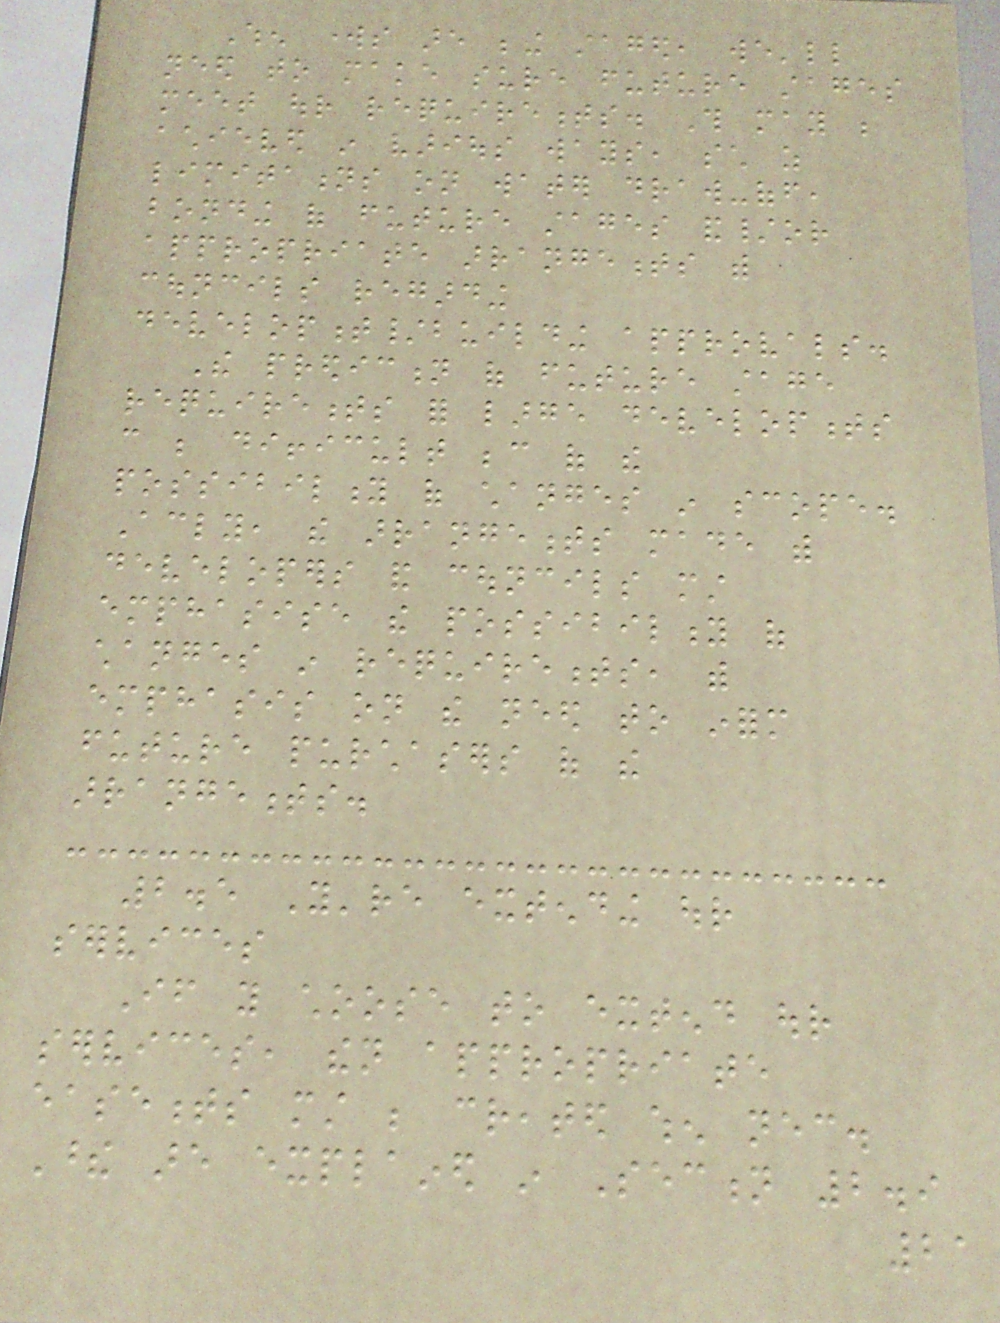When works are being staged, we'll
need to make sure future stages
meet our requirements. This may be
achieved in various ways, such as
limitations on water draw-off,
bonding of future stages and/or
appropriate arrangements with
councils regarding
development/building approvals.
The prediction of future stage
requirements for large developments
can be difficult because of the
possibility of changes in scope.
Accordingly, the arrangements made with
developers and councils must
emphasise the possibility of
changes in requirements, with
emphasis on the need to inform
future purchasers of the
arrangements.
2.5 You're extending our
services
If you choose to extend our
services, then appropriate
easements must be created when necessary.
These are explained in Section 2.9
21
